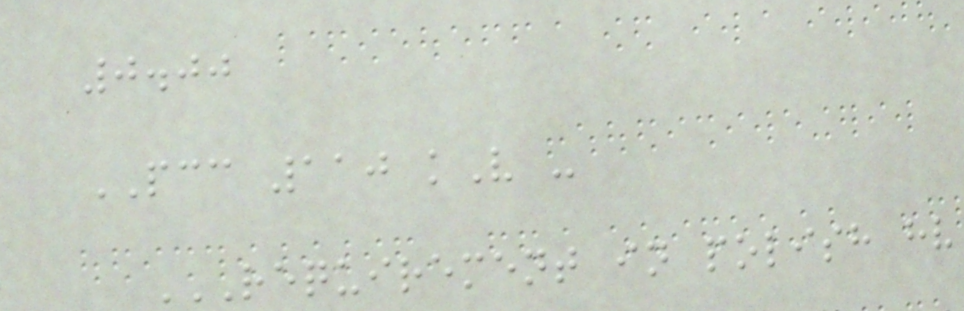0.00
PCC 110 kV -
REQUIREMENT IN POLISH HV
